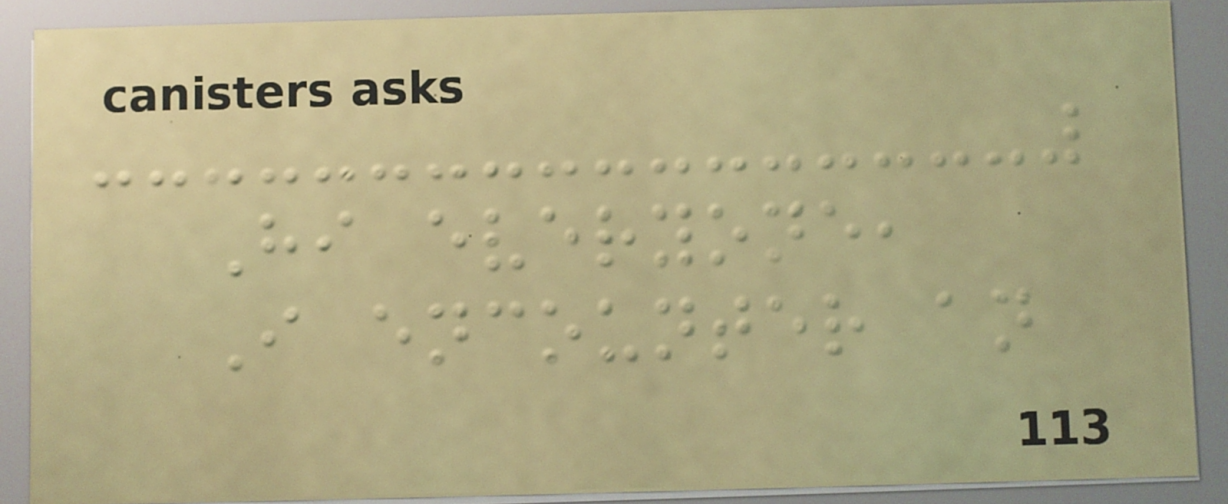Hi everyone,
I encounter an
